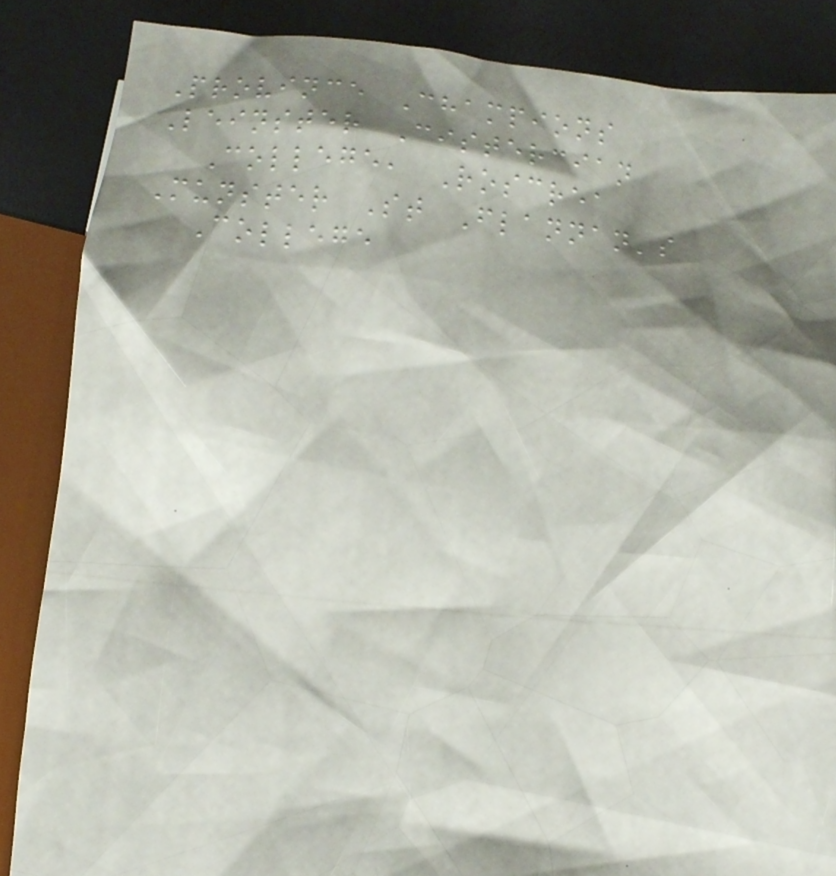Province Champions
Leinster Cistercian
College, Roscrea
Munster St Flannan's
College
